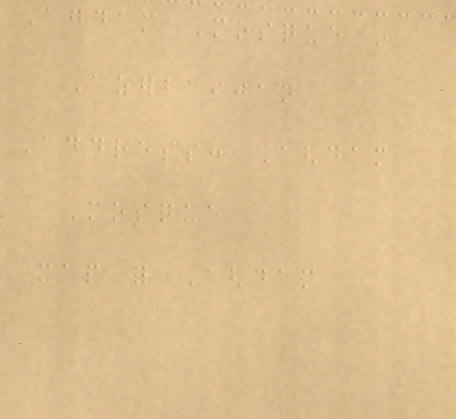Agdam Mosque in
Azerbaijan
Address: Aghdam
Mosque
Map for Aghdam
